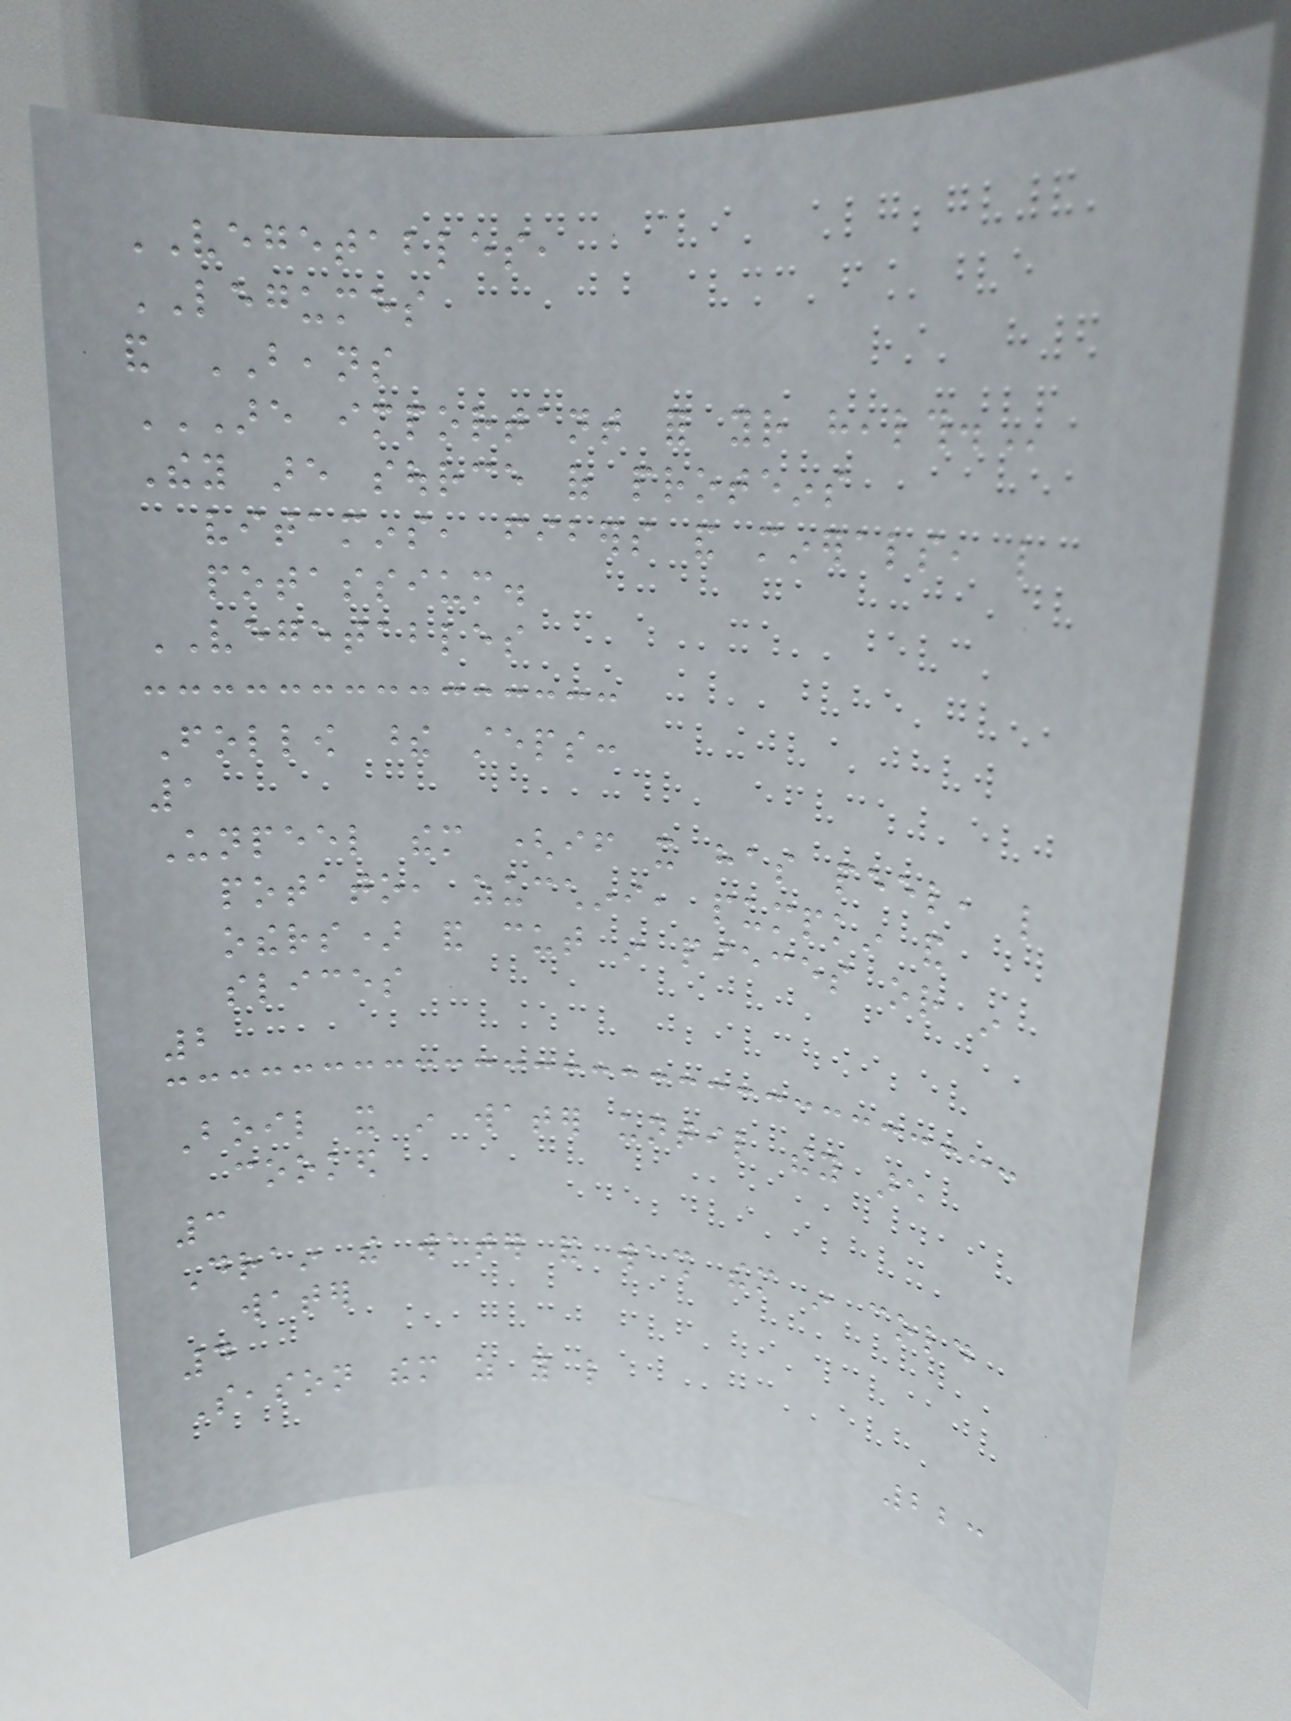VEGETABLES,
LEGUMES
and BEANS
ARE IMPORTANT FOR YOUR HEALTH.
They are source of proteins
vitamins, fibers and minerals, like
potassium.
VEGETABLES
Follow these steps:
1
Unpeel them (if it has peel, like
potato, zucchini, pumpkin and
others) and cut in pieces or in
slices
2
Boil it in water until they are
cooked
3
Drain the water and wash them in cold
water
4
Season them as you like
223
